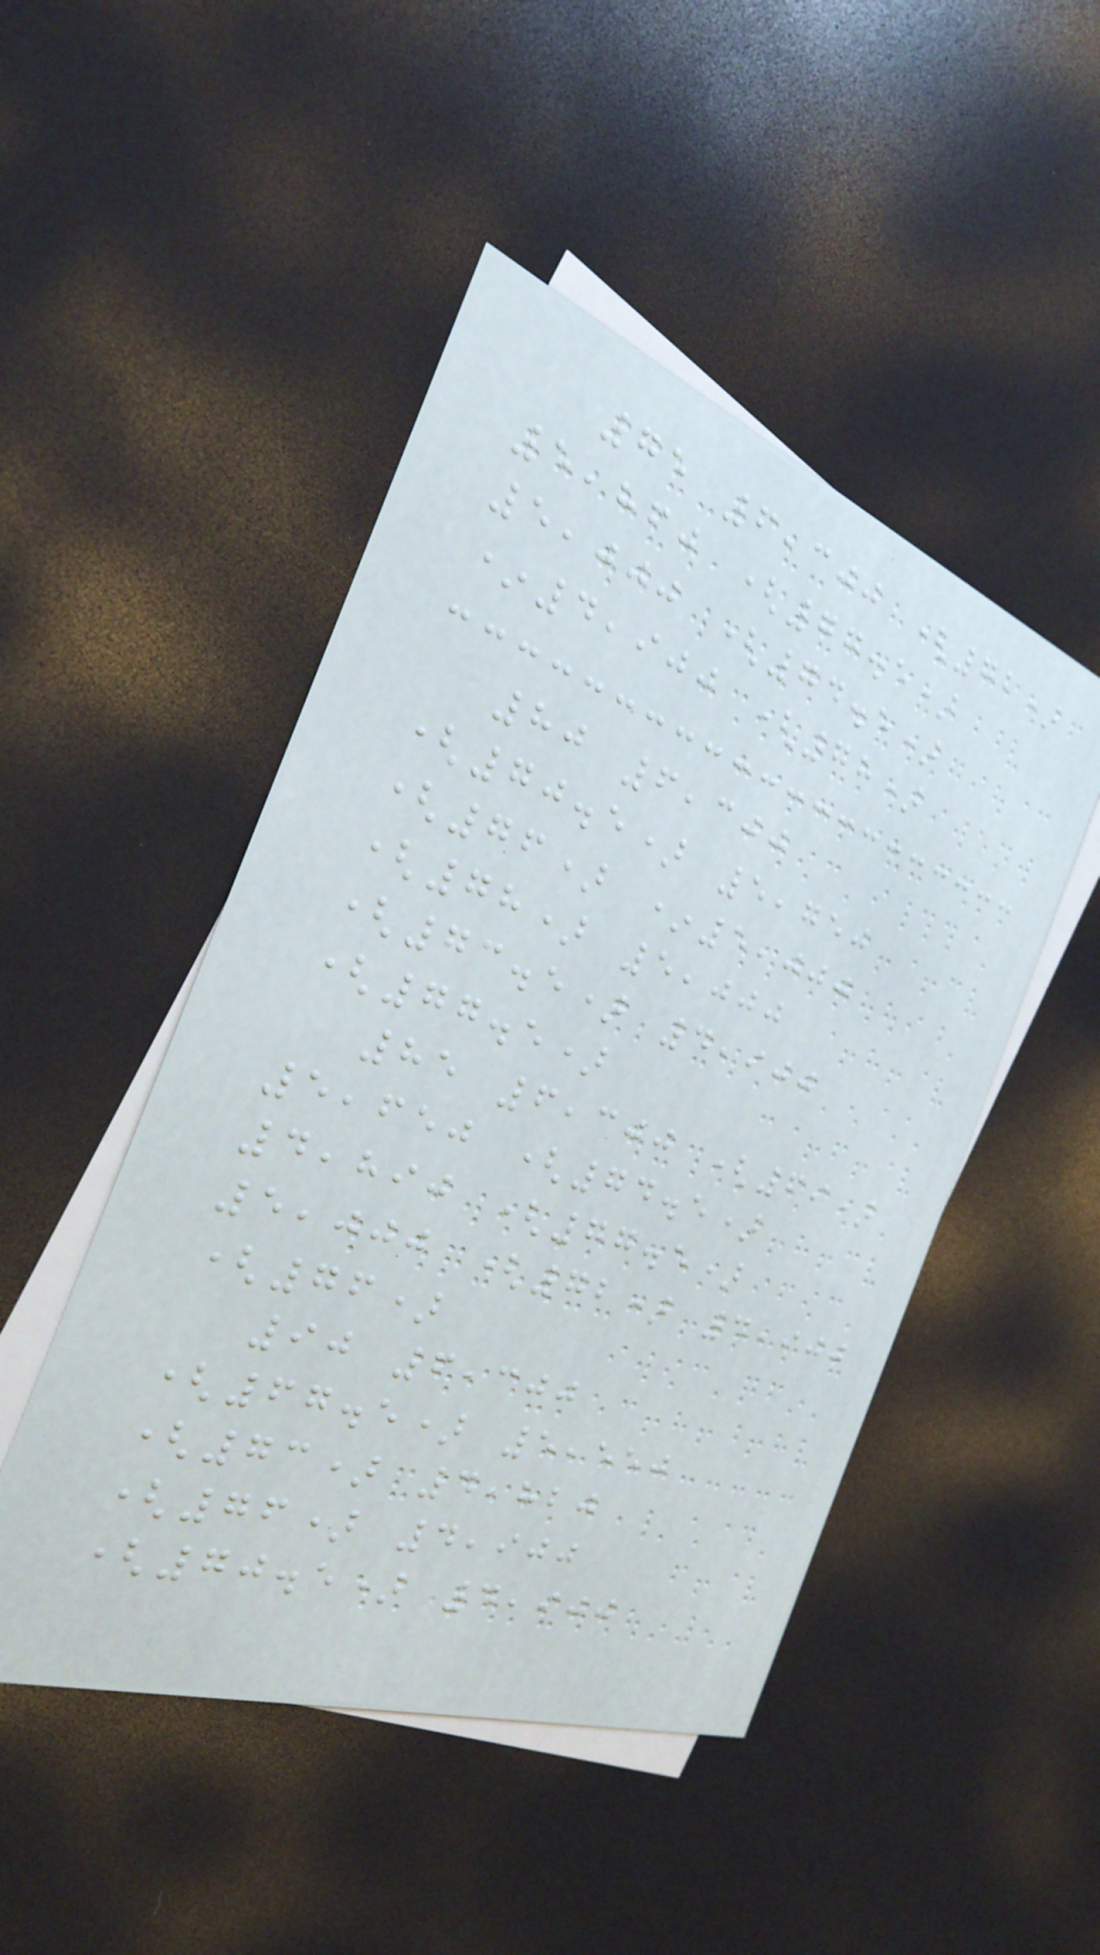75 6,300 (72)
5,860 (77.5)
5,000 (74.5)
*4,900 (78)
80 6,300
(70.5) 5,750
(76) *5,000
(78) 5,000
(73.5) 4,900
(77.5)
85 6,300 (69)
5,650 (74.5)
4,890 (77.5)
5,000 (72) 4,900
(76)
90 6,300
(67.5) 5,550
(73) 4,820
(76) 4,900
(70.5) 4,900
